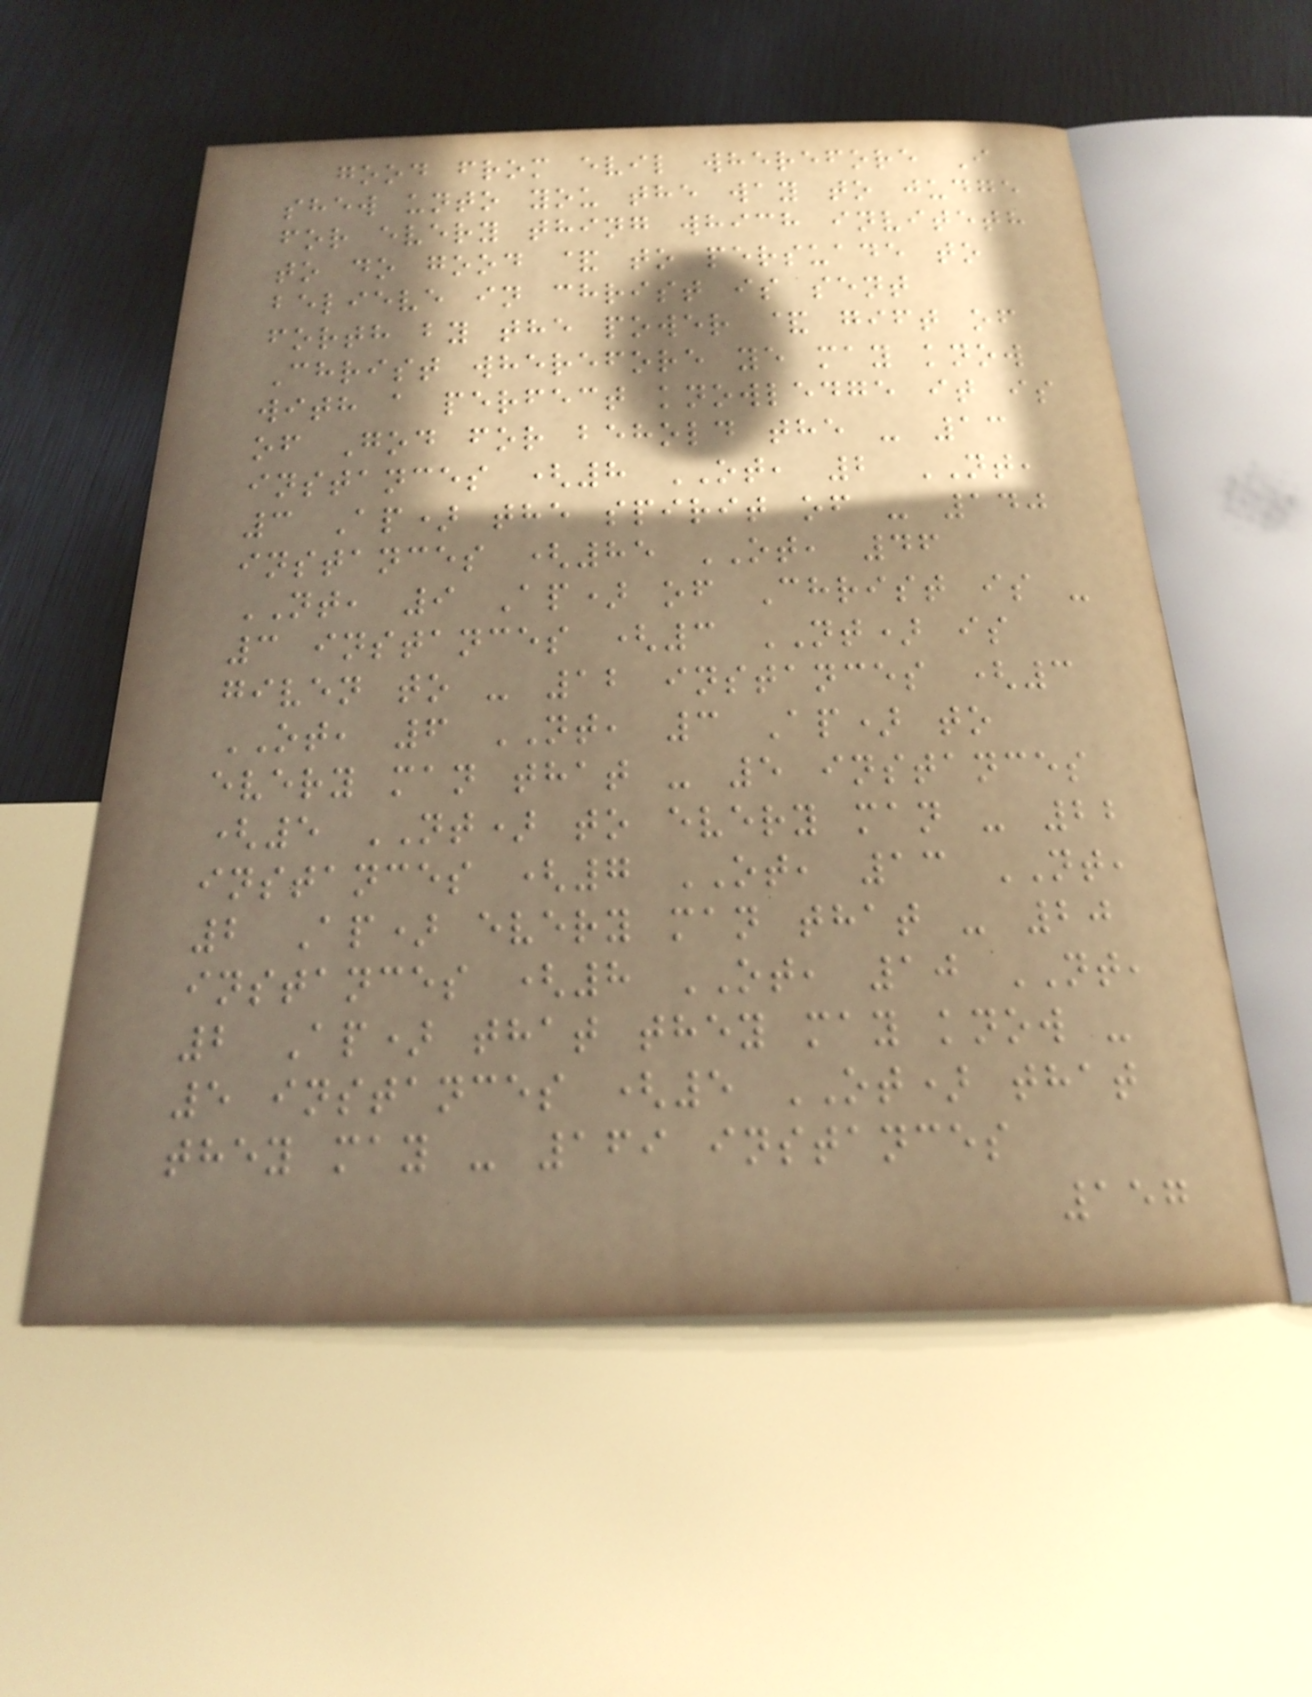good from evil wherefore I
shew unto you the way to judge
for every thing which inviteth
to do good & to persuade to
believe in christ is sent
forth by the power & gift of
Christ wherefore ye may know
with a perfect knowledge it is
of God for behold the - 13
instances (8 OT, 2 NT,
3 Ap) the spirit of - 140
instances (85 OT, 46
NT, 9 Ap) of Christ is -
3 instances (3 NT) is
given to - 12 instances (3
OT, 6 NT, 3 Ap) to
every man that - 5 instances
(5 NT) to every man - 22
instances (7 OT, 13 NT,
2 Ap) every man that - 20
instances (8 OT, 10 NT,
2 Ap) that they may know -
5 instances (5 OT) that
they may - 169 instances
157
